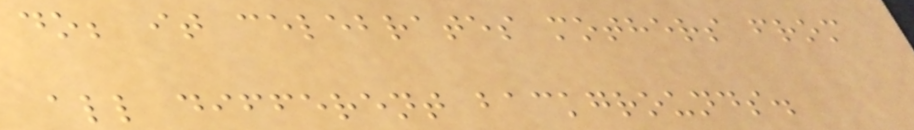do; it celebrates mothers from
all different backgrounds.
